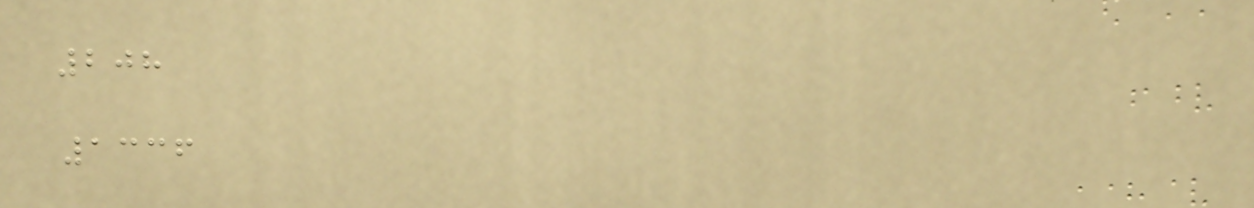208
1336
